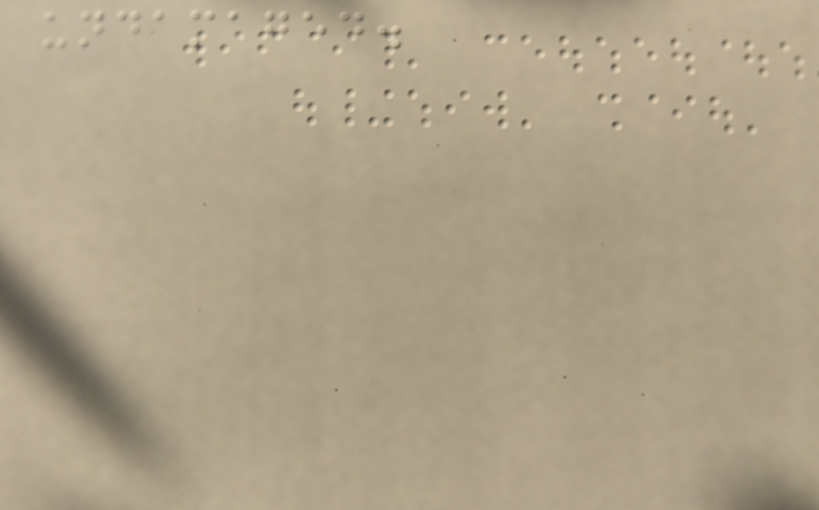undamaged.
